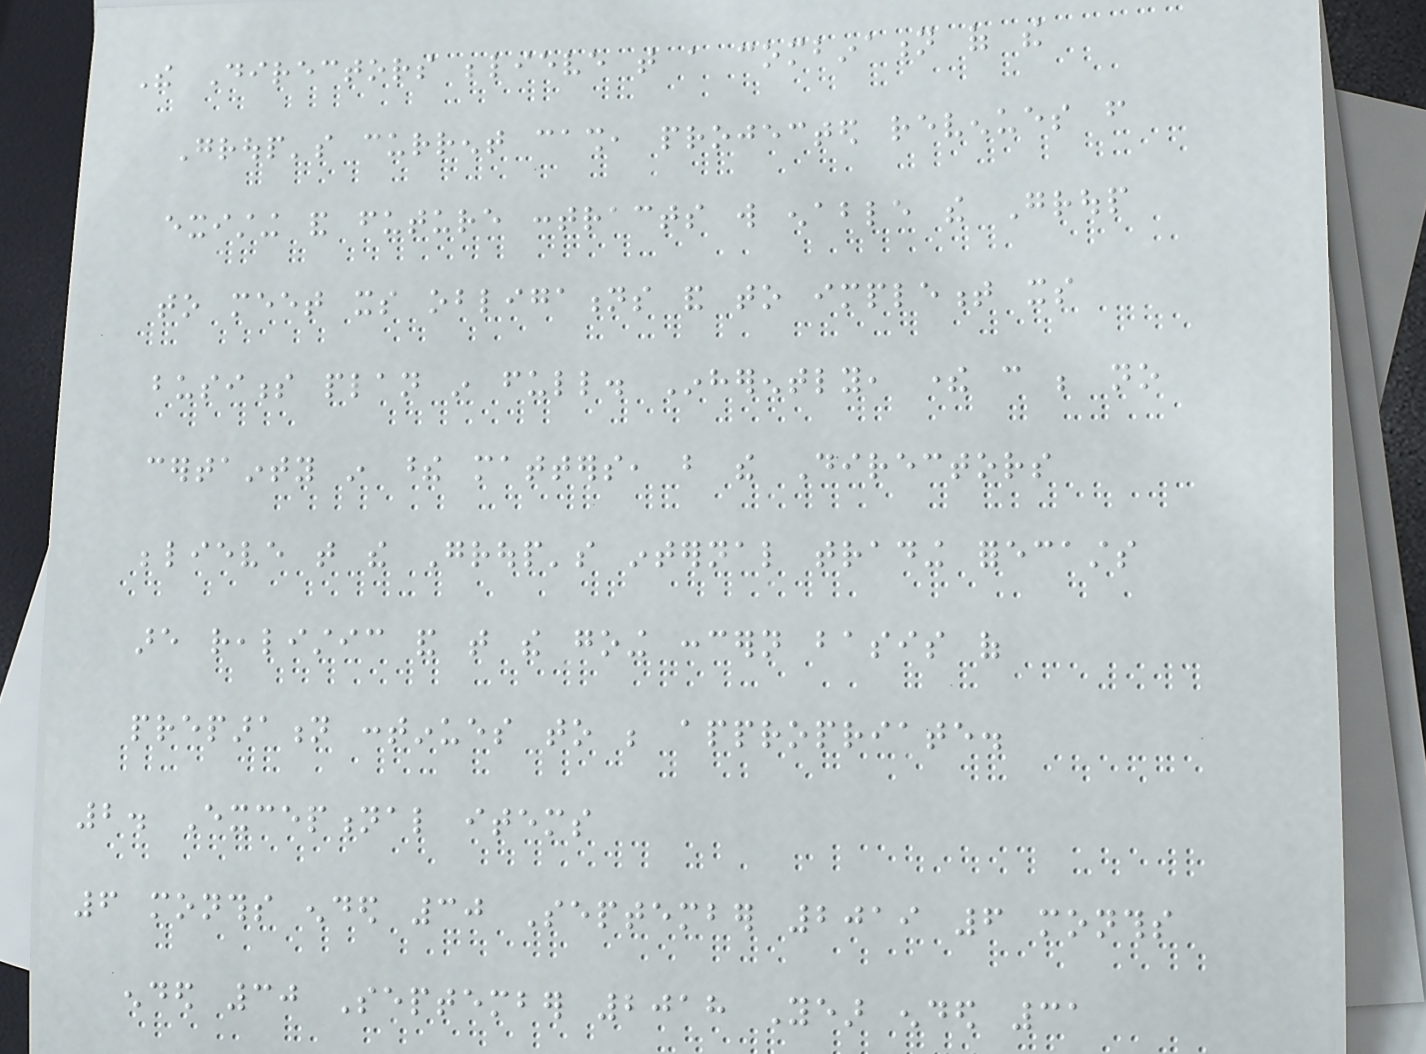The Directors believe that a combination of the
Group's current cash, projected revenues from
existing and future contracts will enable the Group
to meet its obligations and to implement its
business plan in full. Inherently, there can be no
certainty in these matters, but the Directors
believe that the Group's internal trading forecasts
are realistic and that the going concern basis of
preparation continues to be appropriate.
2. Exceptional items
6 months ended 30 September 2019 6 months
ended 30 September 2018 Year ended 31
